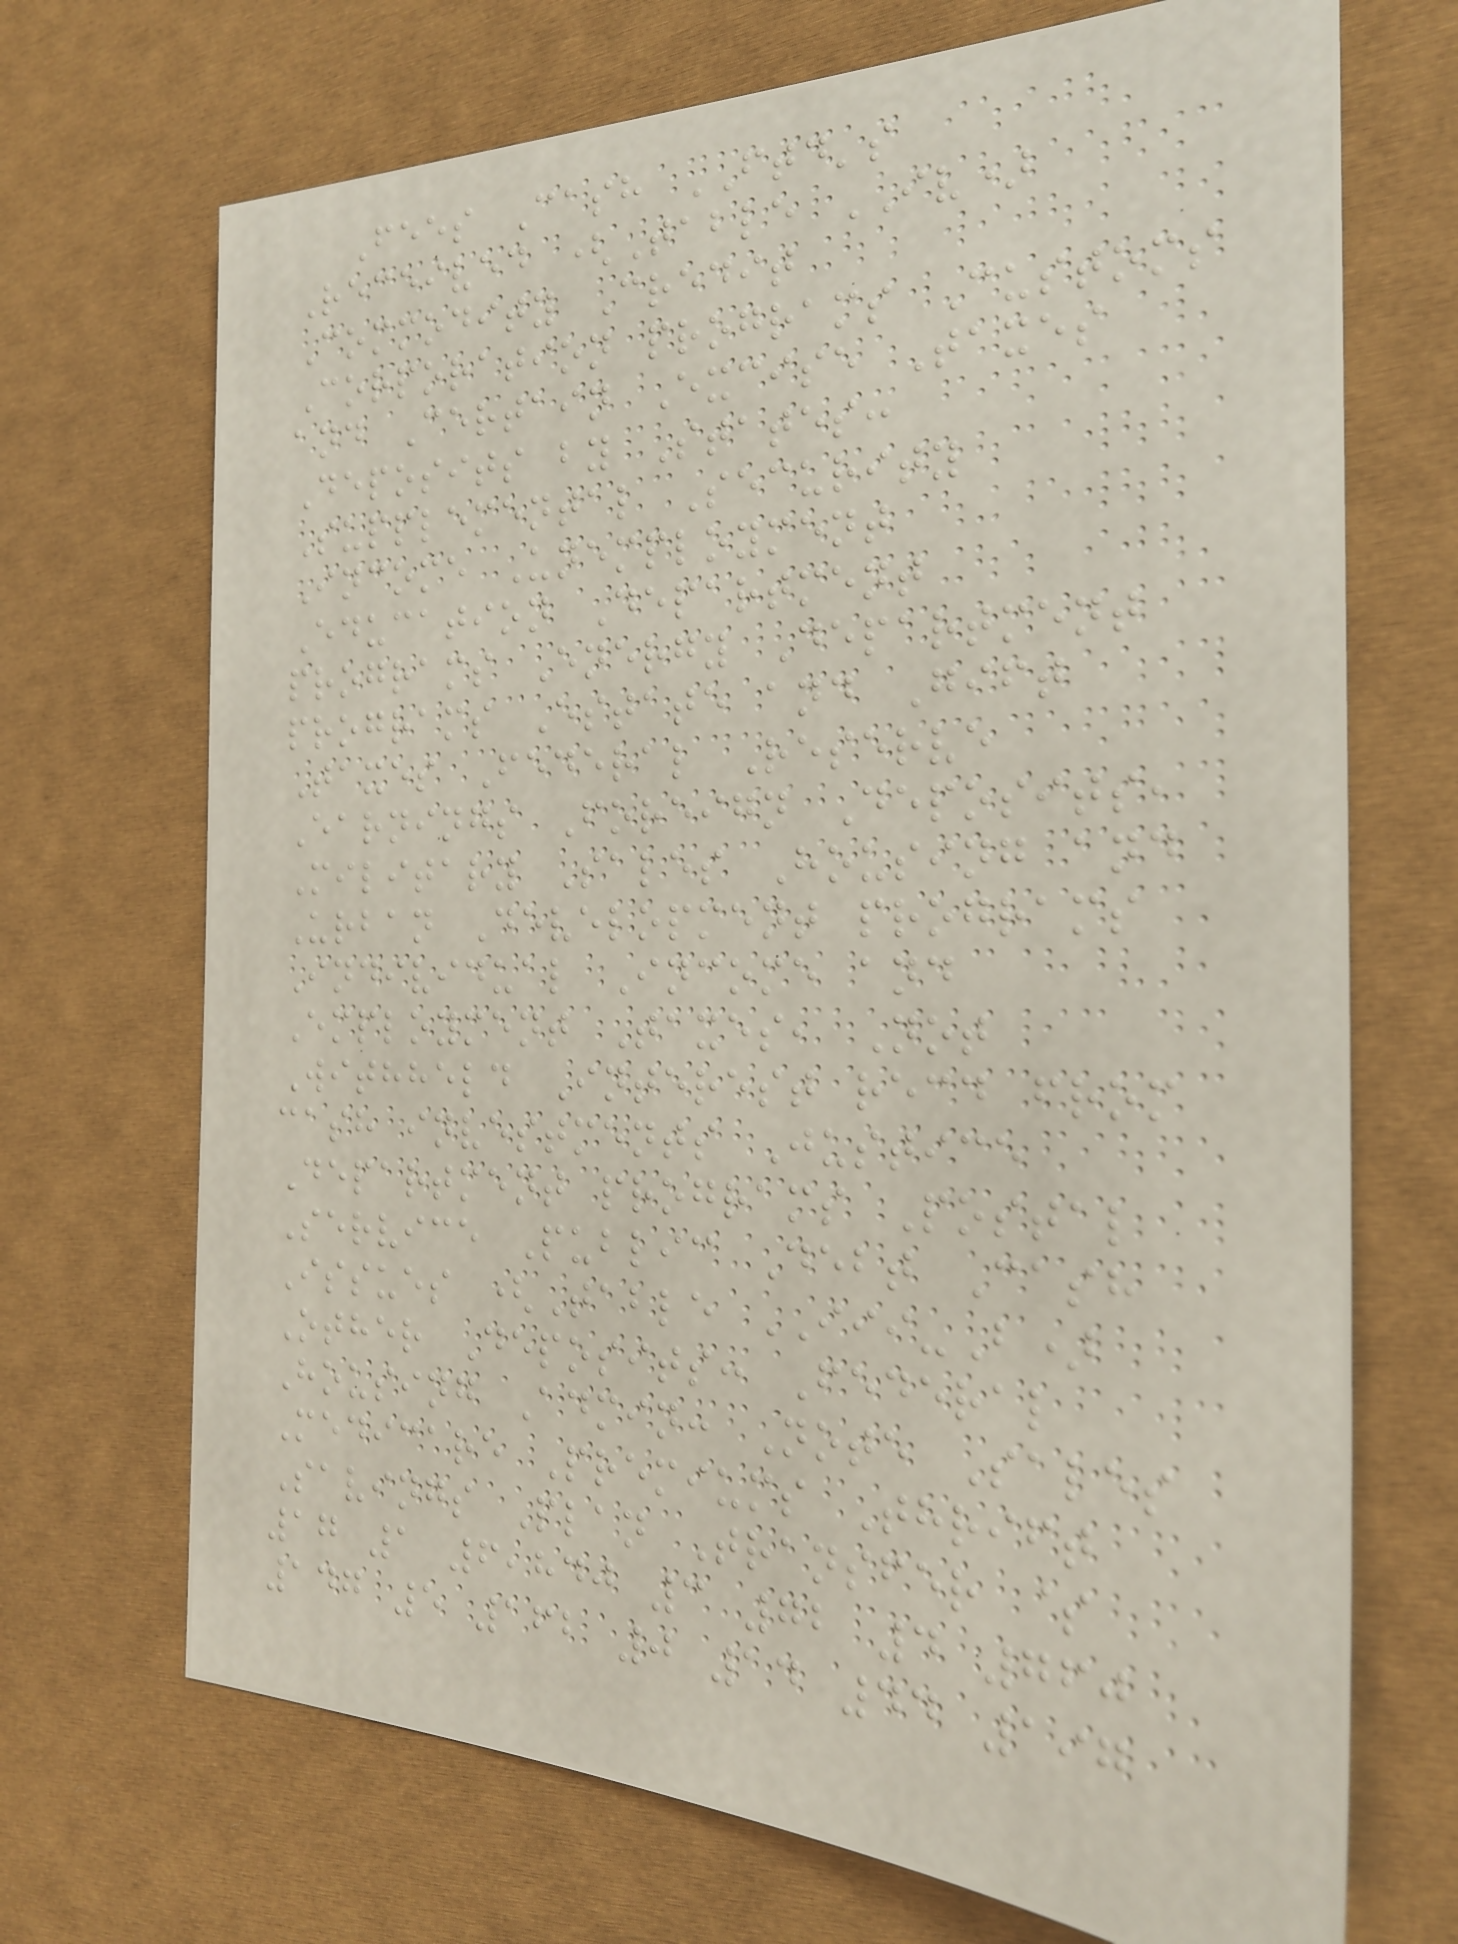Fees Cash FTD's
Received (Table IV)
Commodity Credit
Corporation programs Customs
and Certain Excise Taxes
Deposits by States:
Supplemental Security
Income Unemployment
Education Department
programs Energy Department
programs Estate and Gift
Taxes Federal Reserve
Earnings Foreign Deposits,
Military Sales Housing and
Urban Development programs
Individual Income and
Employment Taxes, Not
Withheld Interest recd from
cash investments Justice
Department programs Postal
Service Public Debt Cash
Issues (Table III-B)
Other Deposits: Federal
Housing Admin: Note Sales
Medicare Premiums Thrift
Savings Plan Transfer $
17 1 6,840 3 72 4 760
147 5 162 0 14 44 197
